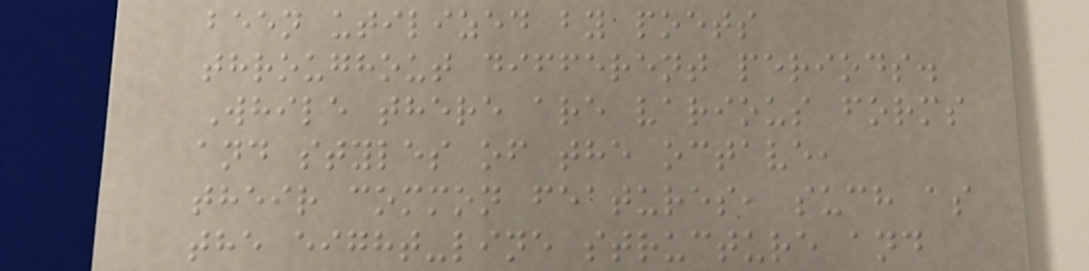been utilized by poets
throughout different periods.
While there are various forms
and styles of the octave,
their common features, such as
the eight-line structure and
